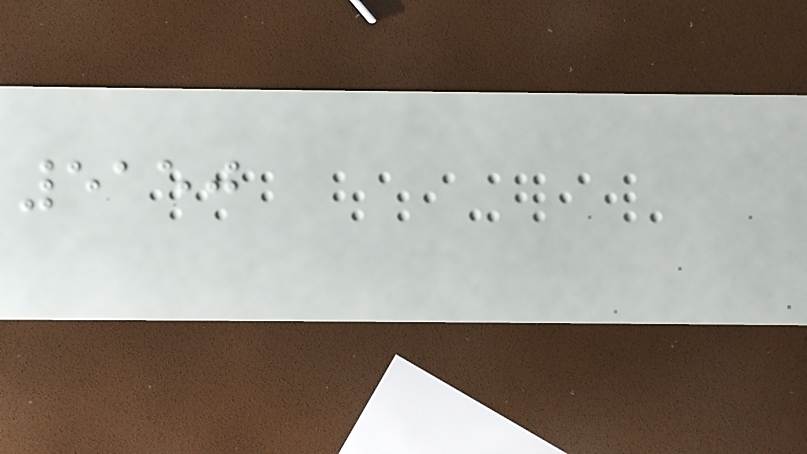5150
